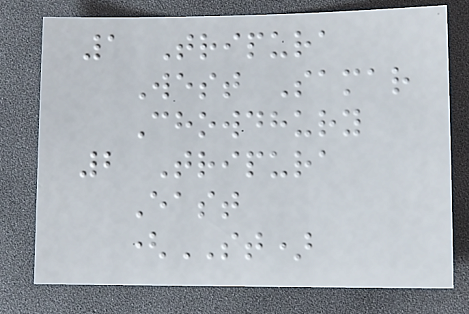1 Tripura
West Samar
Chowdhury
2 Tripura
East
(ST)
